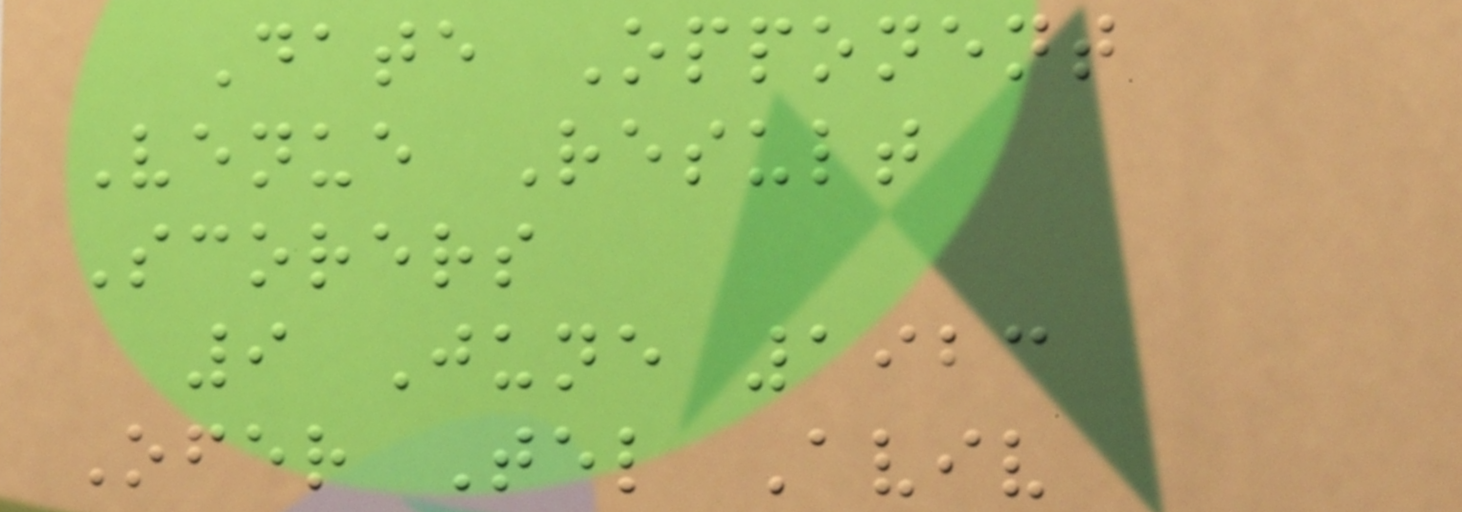Date Opponent
Venue Result
Scorers
9 June 1923
Ofer Tel Aviv
